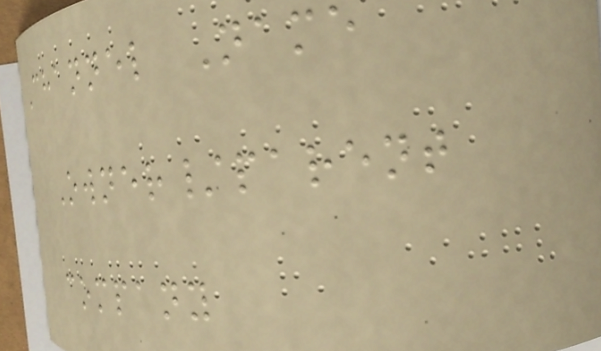Channel Name
Owner/parent
company
